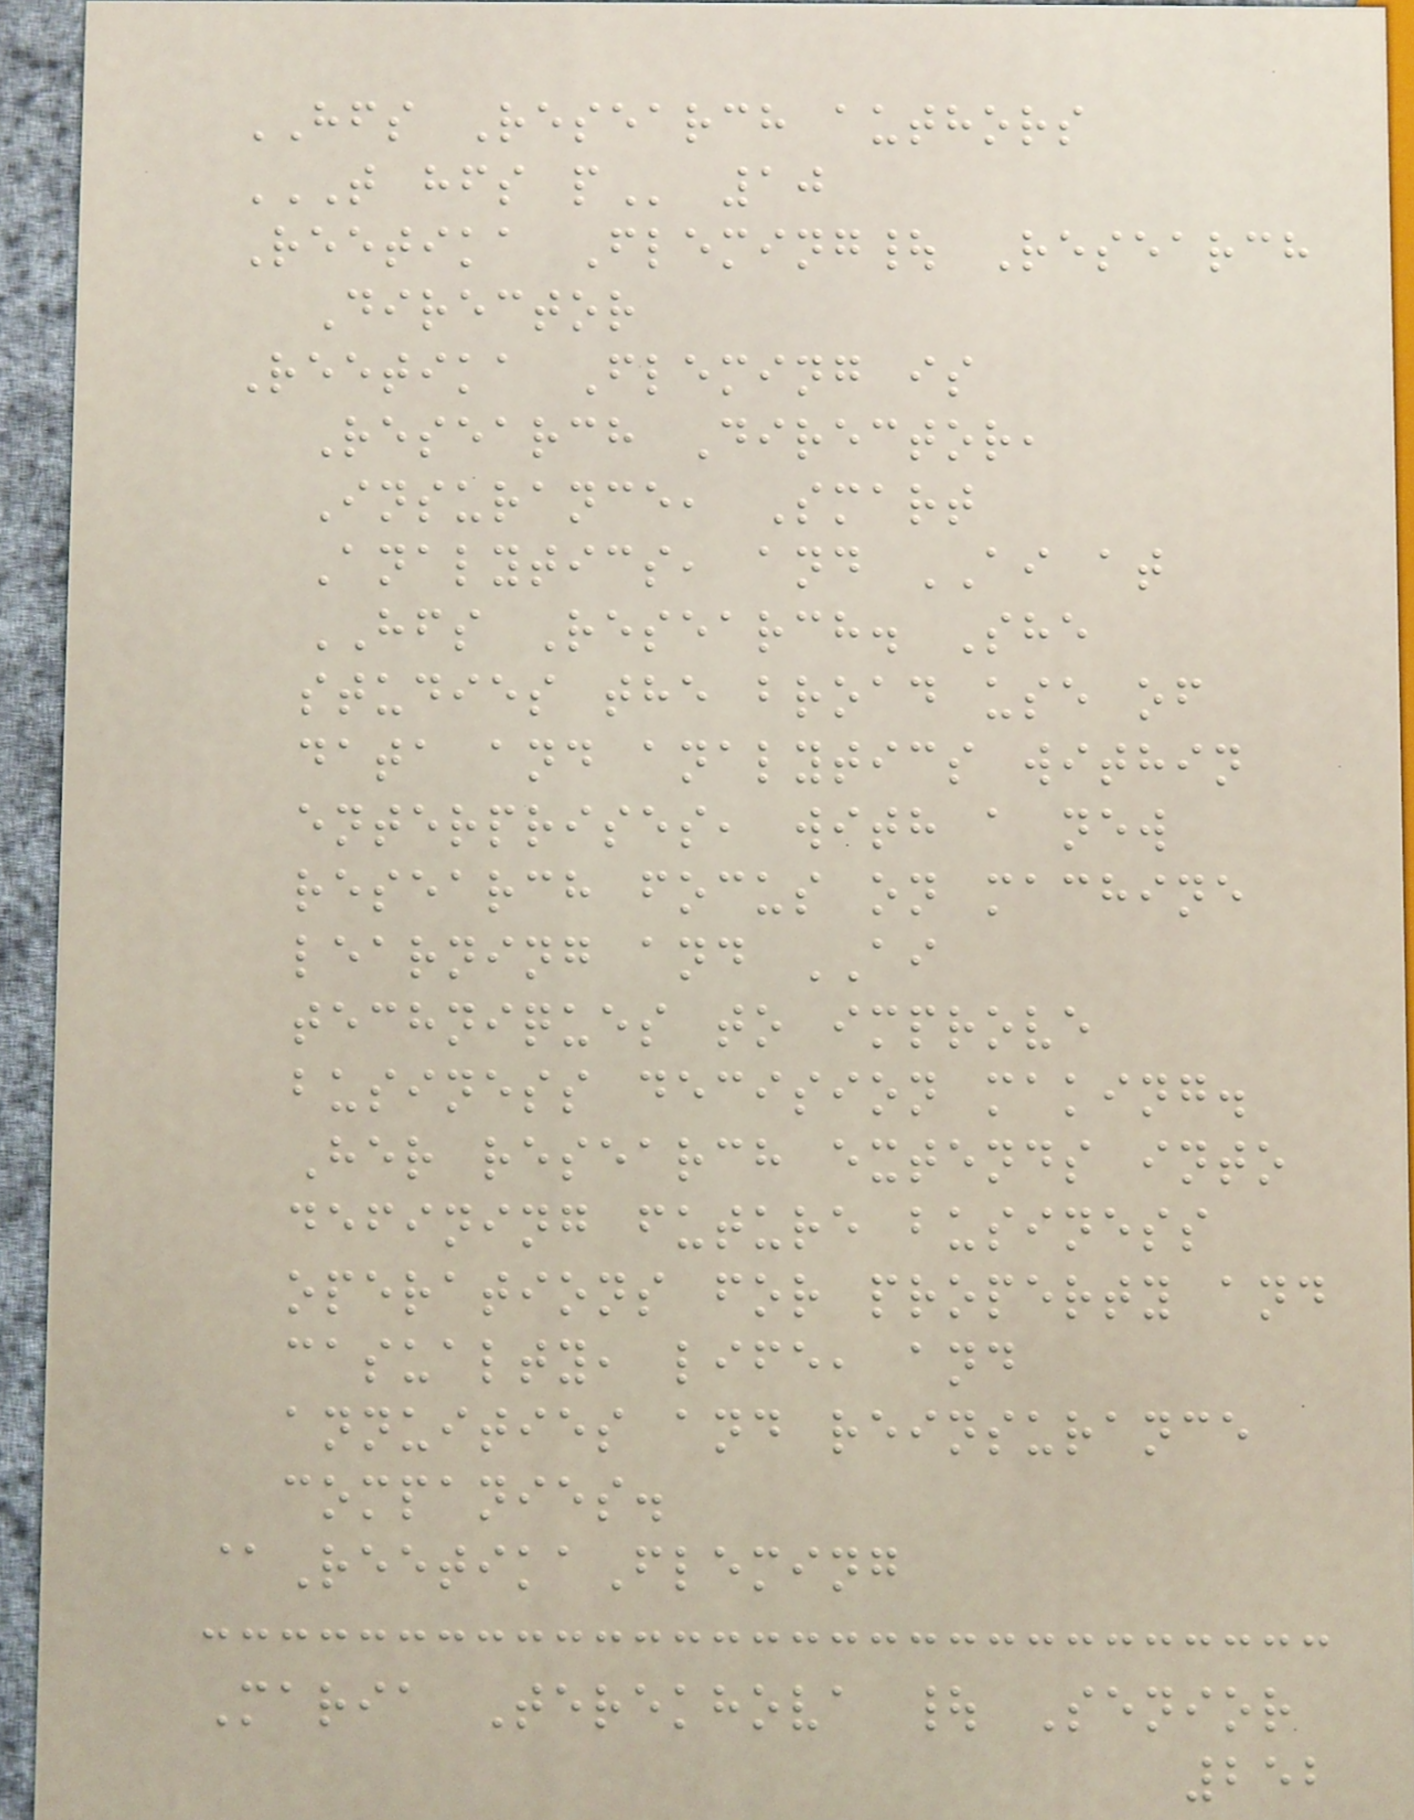HFS Research authors
T HFS P 10
Reetika Fleming| Research
Director
Reetika Fleming is
Research Director,
Insurance, Smart
Analytics, and AI at
HFS Research. She
studies the broad use of
data and analytics within
enterprises, with a new
research focus on machine
learning and AI
techniques to improve
business decision making.
Her research extends into
defining future business
operations for property and
casualty, life, and
annuities and reinsurance
companies.
@ReetikaFleming
Maria Terekhova | Senior
252
